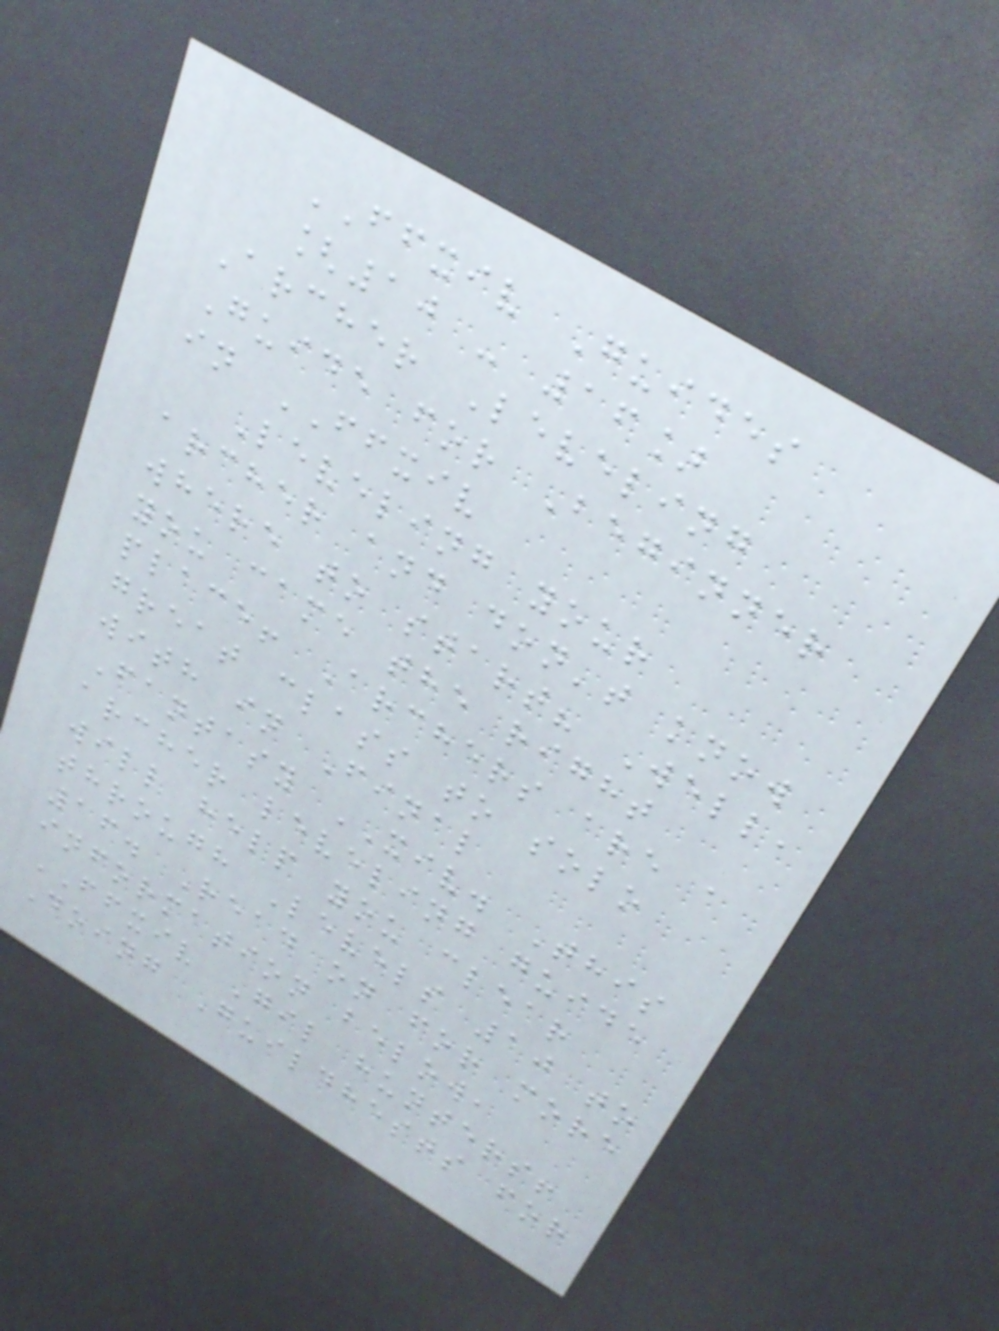FFXIV Guides
[10 - 16]
Archer Leveling
Guide for Beginner
in FFXIV
Leveling your
archer and don't know
where to start? Well,
you came the right
place! Archers are a
great class to solo
with in Final
Fantasy XIV. This
archer leveling guide
will help you clear
through Levels 10 to
16. Read on for more
information below,
FFXIV Gil hunters!
Doing Guildhests for
